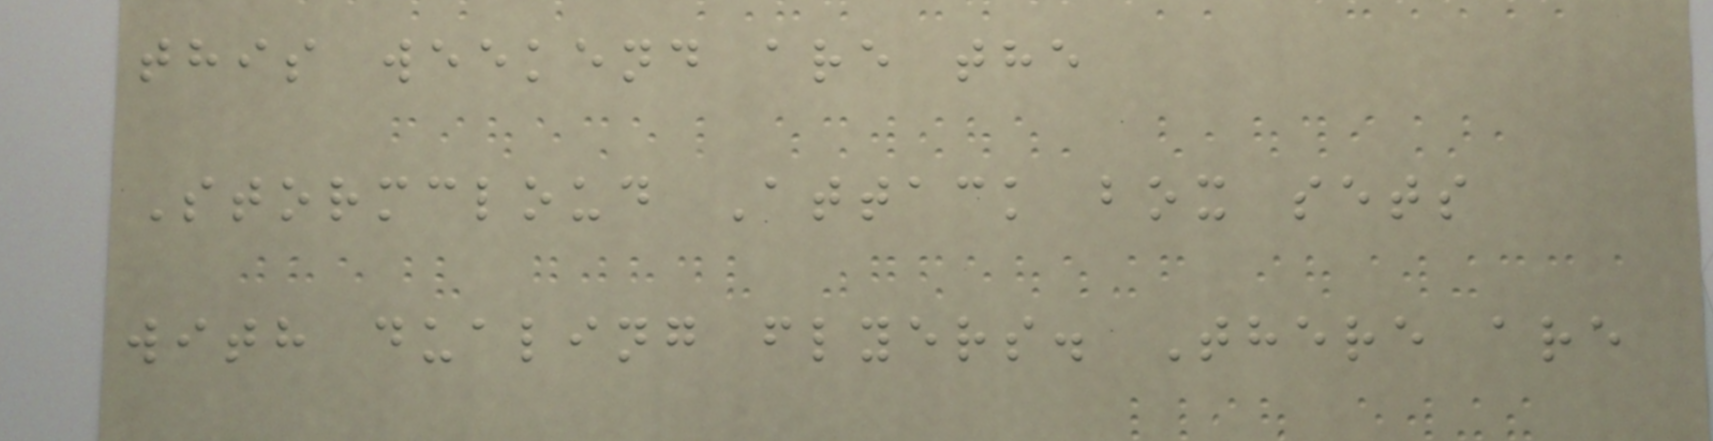this weekend are the
Stormcloud Attack box sets
with dualing flyers. There are
